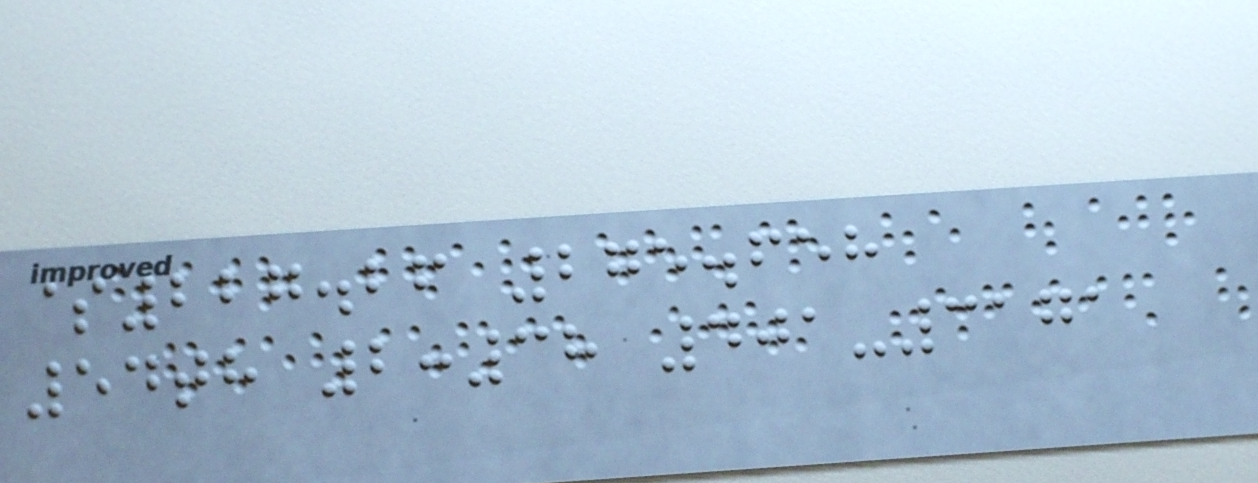$227.26 275.658
54th 2:38 401-3171
